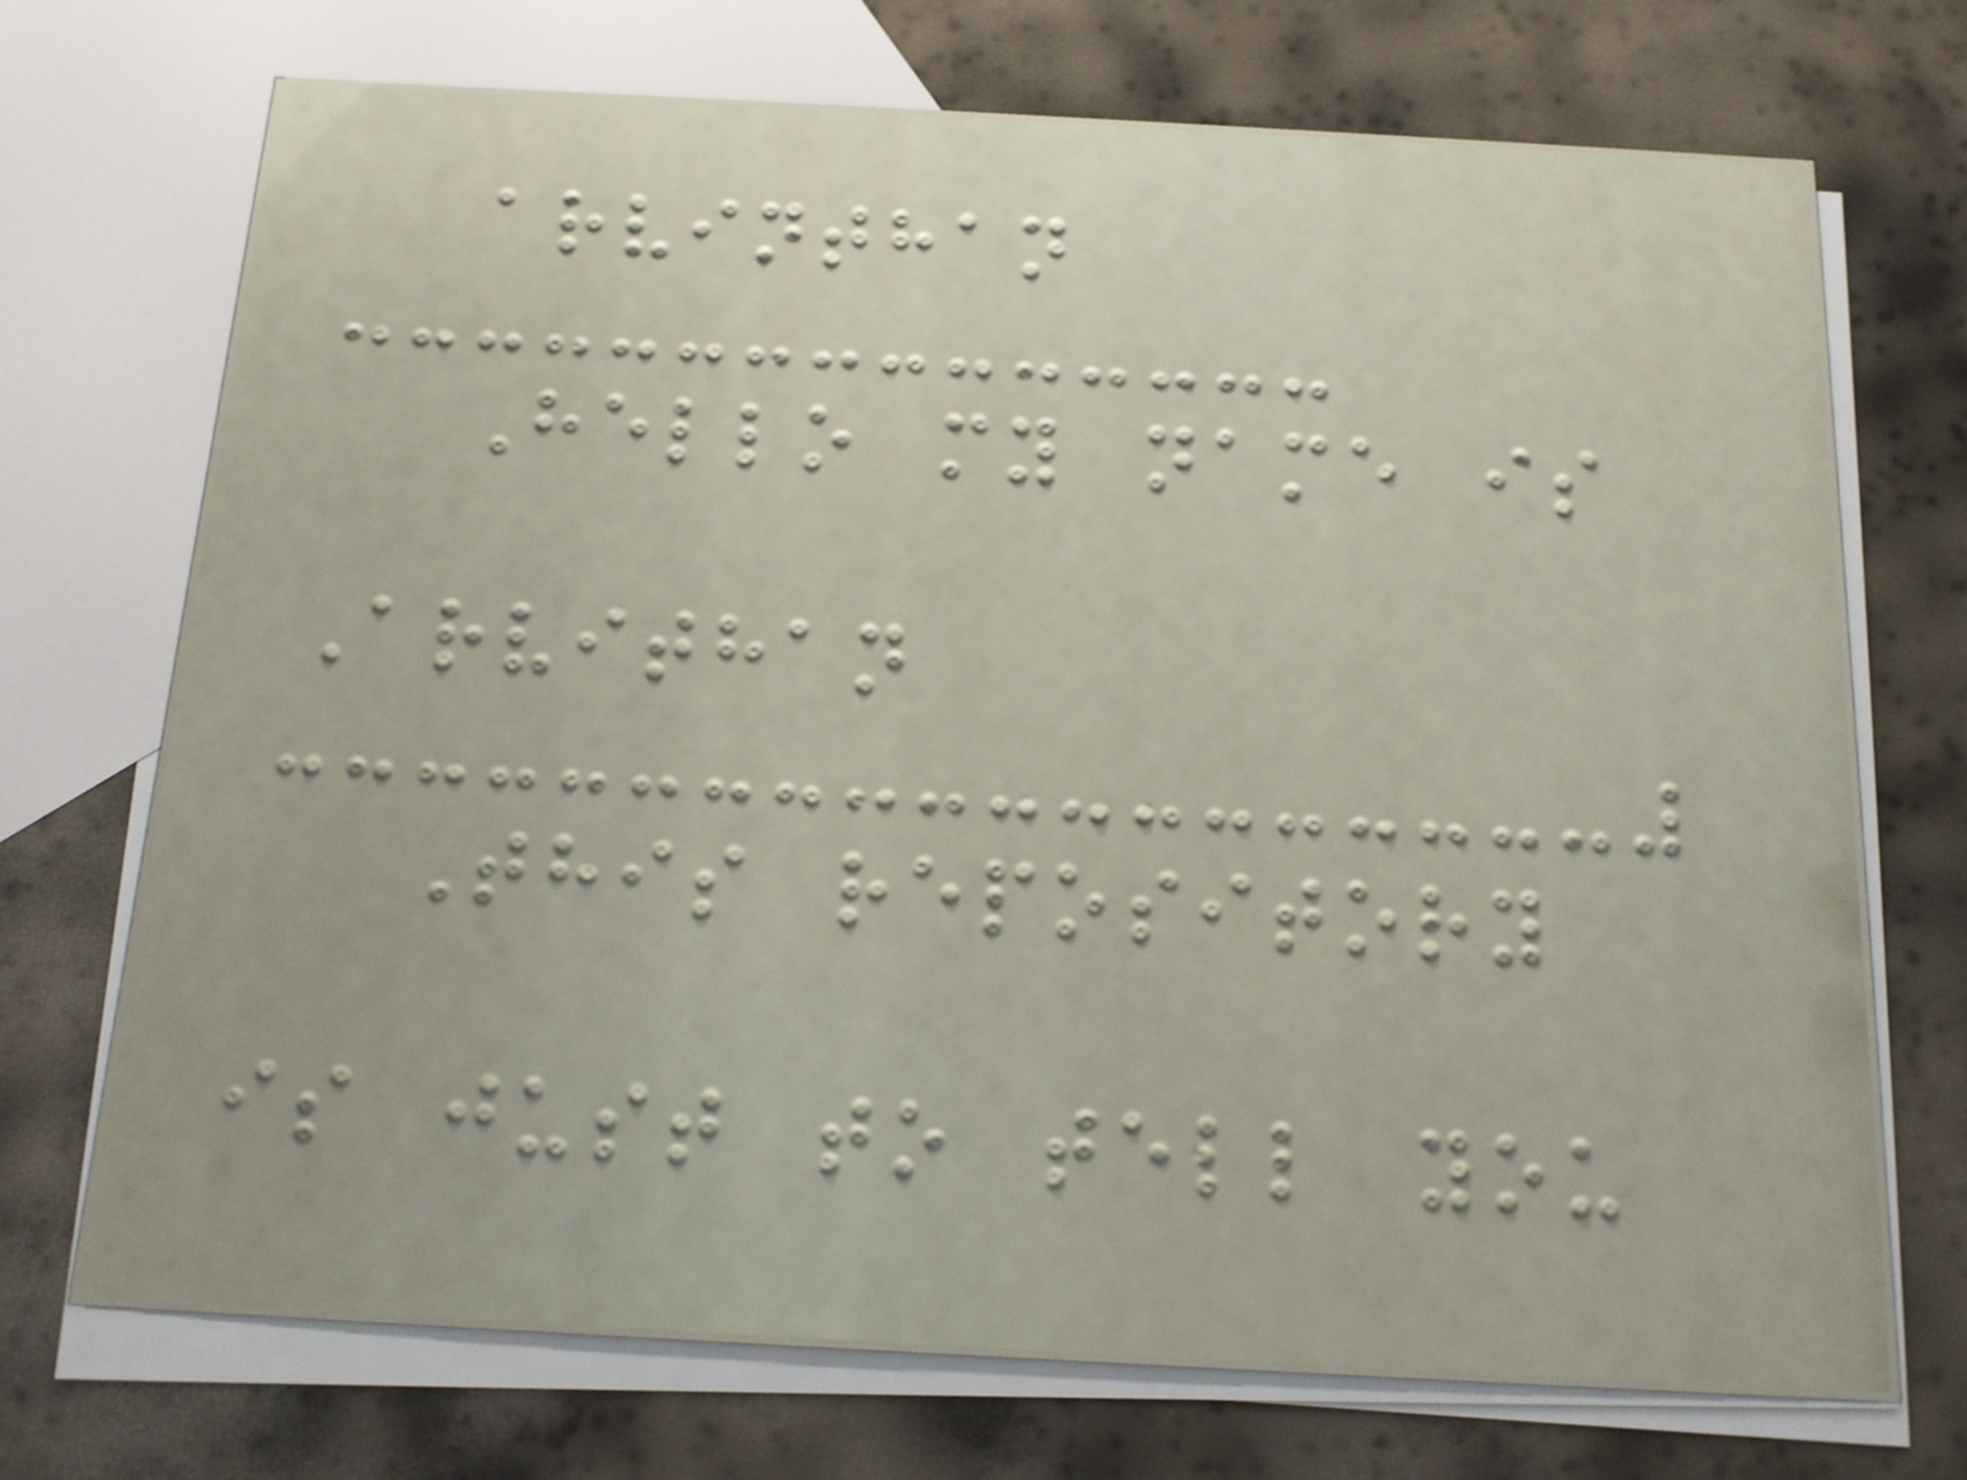arvinthan
Hello my name is
Arvithan
This repository
is just to tell you
